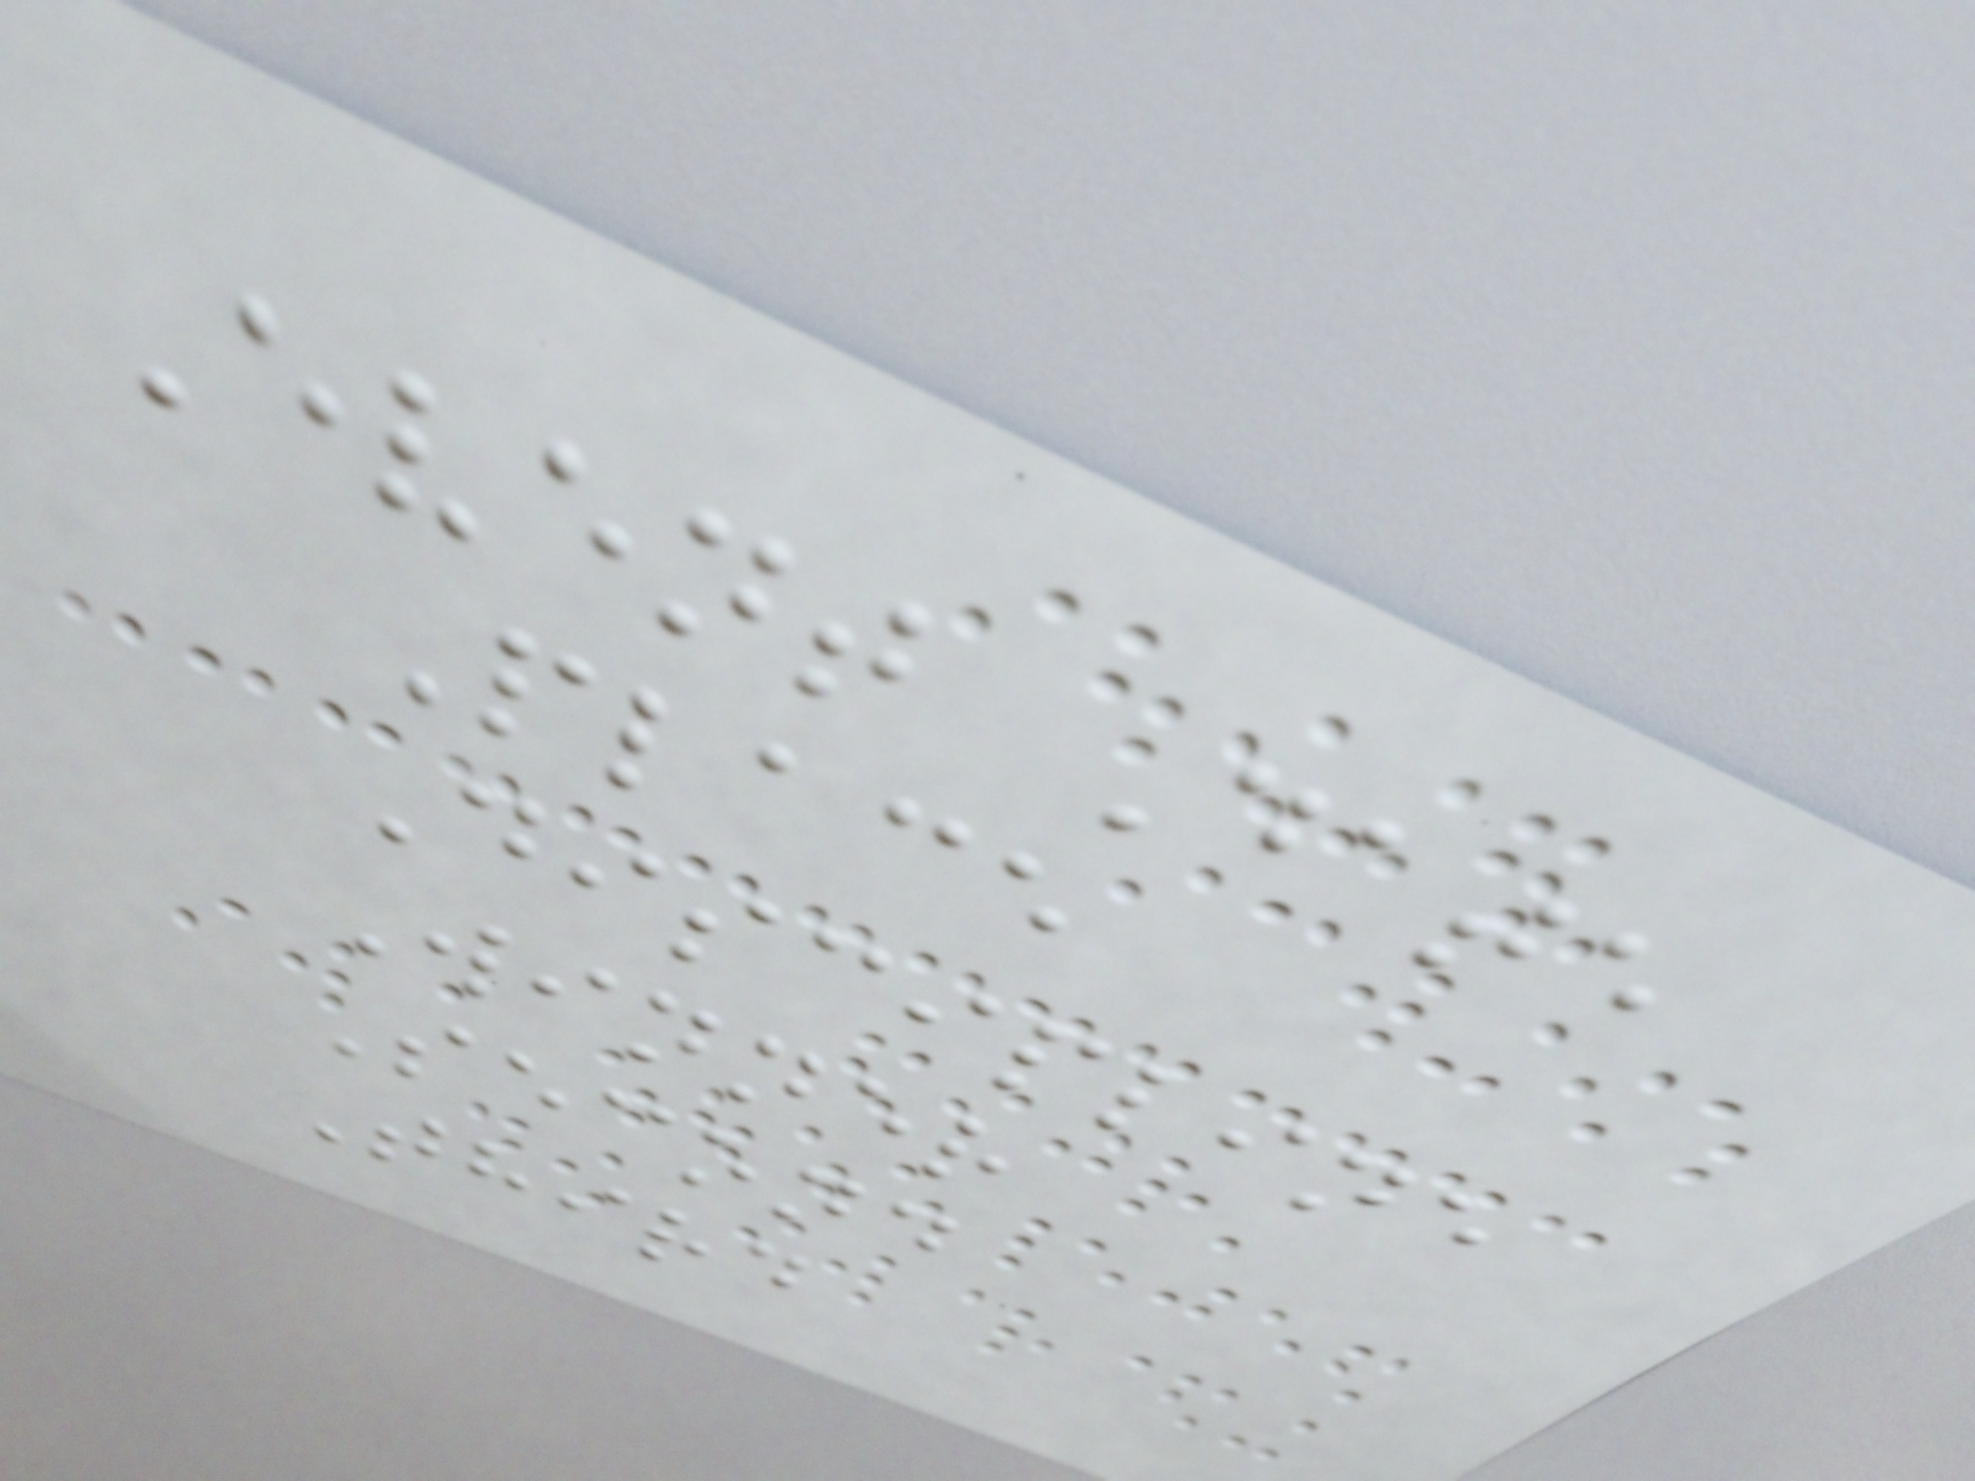Event Date
Place
Discipline
Winner
Second
Third
